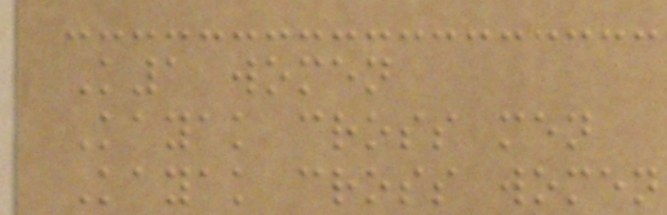K1 women
Kayak cross men
Kayak cross women
